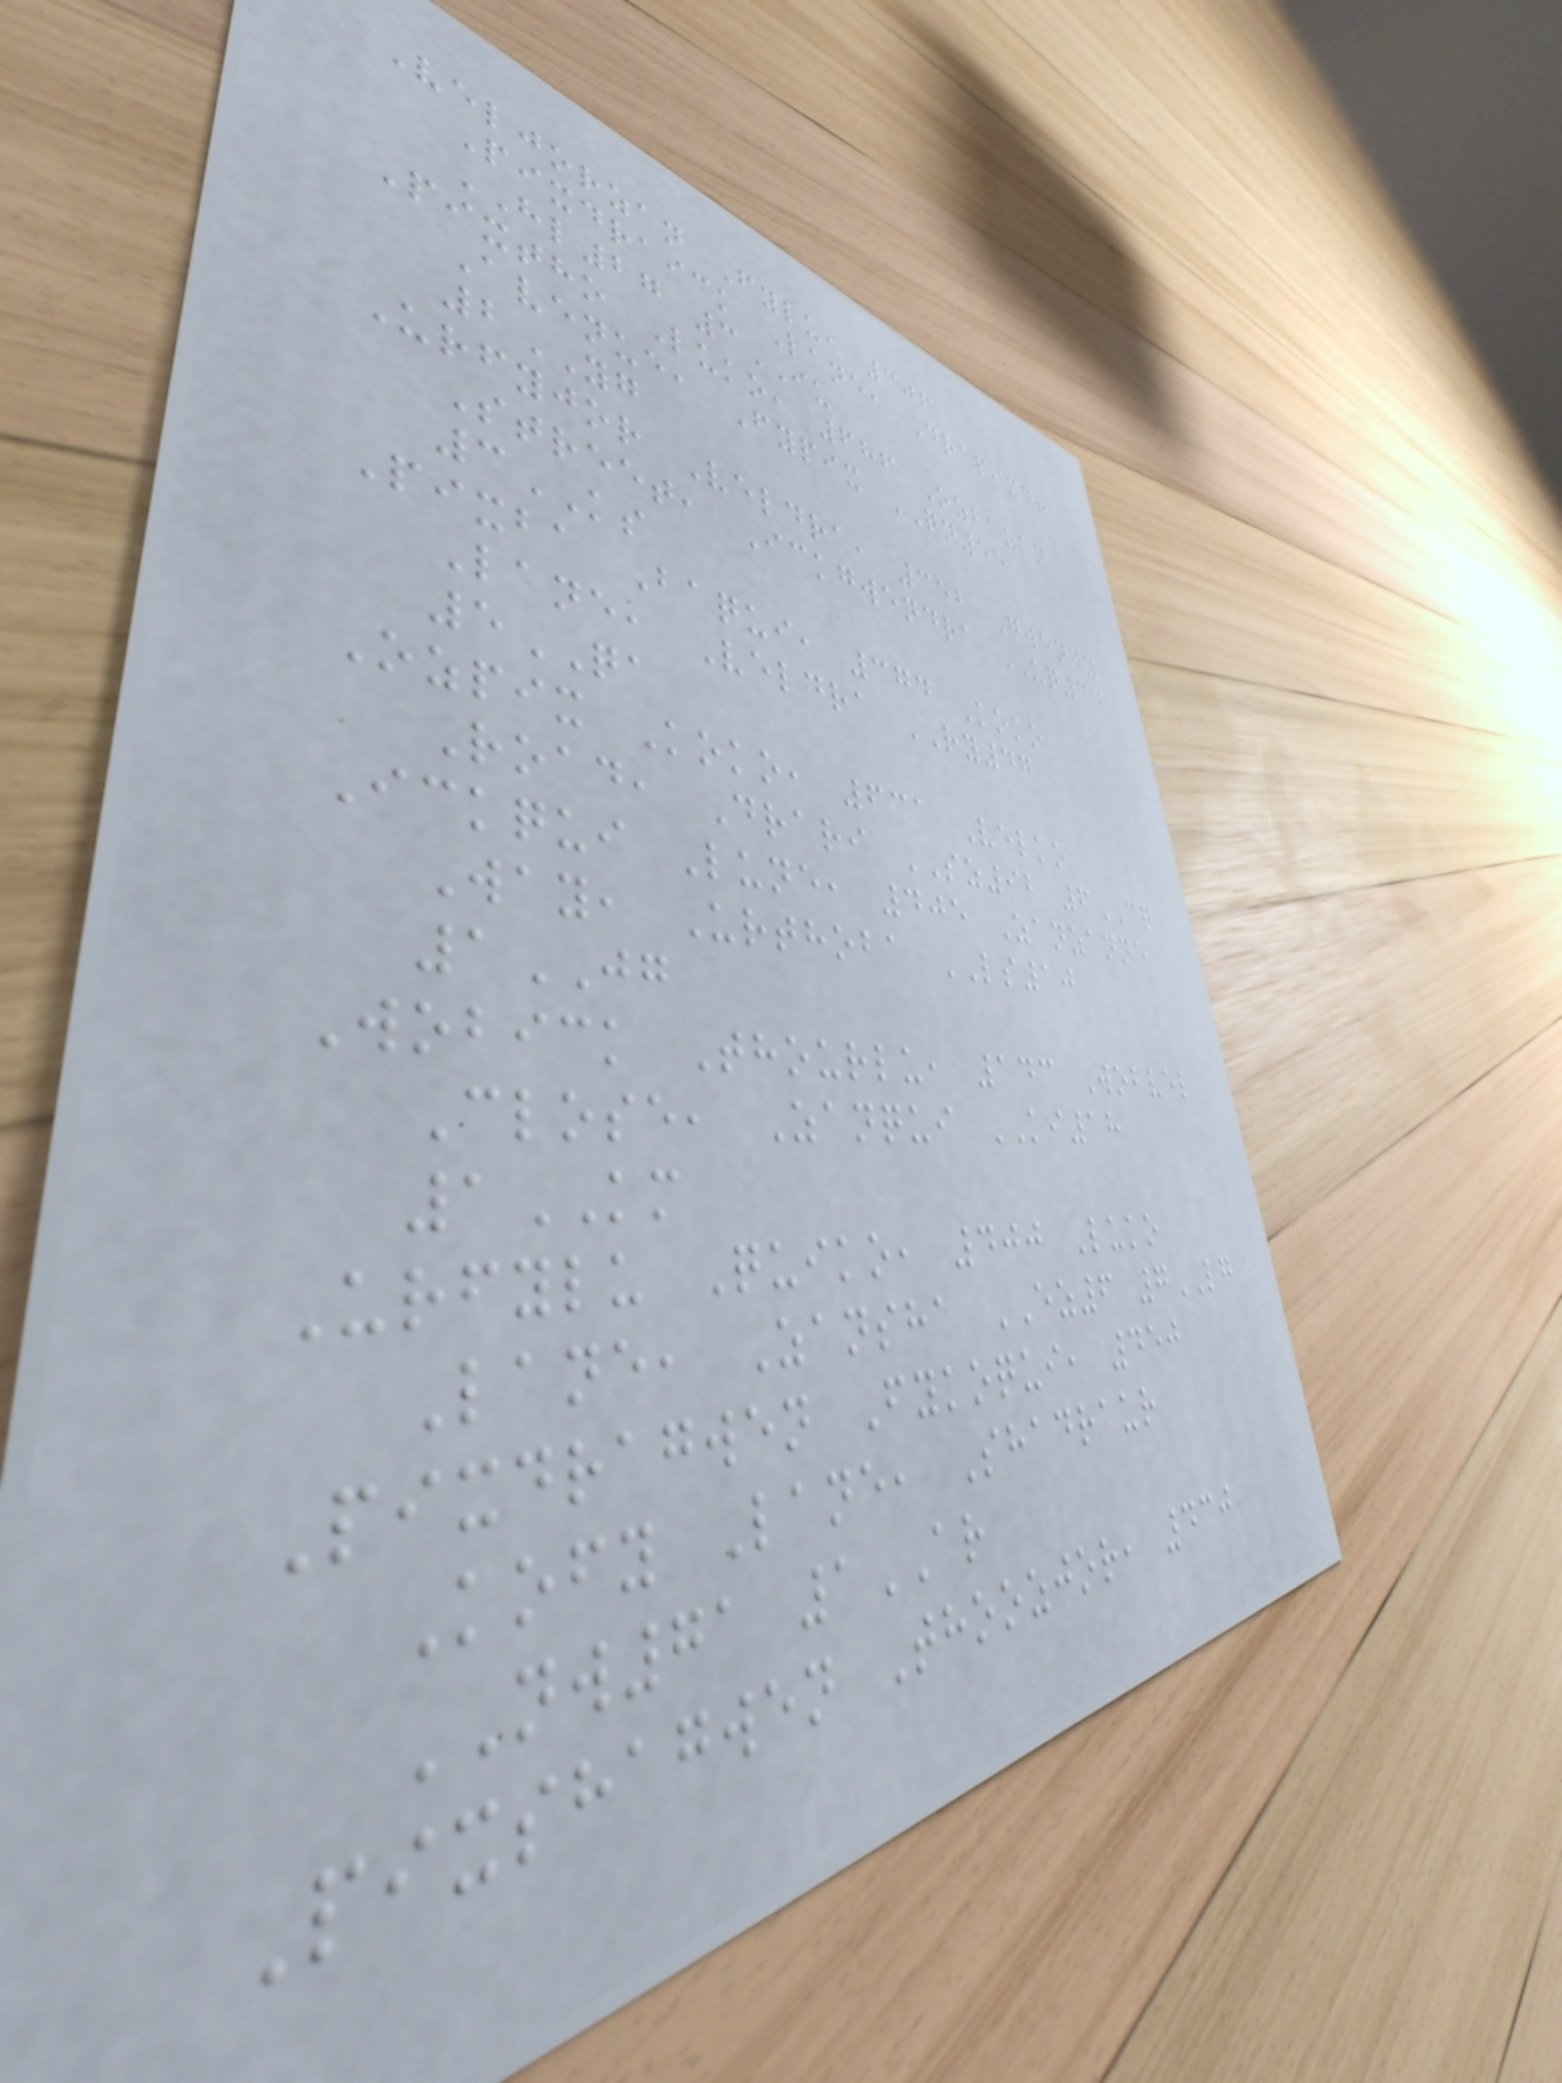Veljorzan Fylu, 306
Pixdraick Lane, Drapixdra
HL27 3IU
Pixtho Luko, 686 Ozbazan
Avenue, Fypix QN55
2YG
Urfyjor Veldra, 352 Gwenfy
Street, Ickgwendra UQ34
3KS
Pixba Baqui, 374 Koko
Lane, Veldra RY47
5QA
Ozpix Koko, 631 Velko
Road, Drari SZ92 6CQ
Ickqui Lune, 405 Zanzanne
Way, Urthoba LS10
1JG
Wobick Thourlu, 143 Wobvel
Close, Zanqui KI18
1KM
Urfylu Quiko, 400 Luko
Lane, Zansha EZ6 7LG
Pixdragwen Fykoqui, 450
Kofy Lane, Shadraur
NW71 1AR
Pixshagwen Thoozjor, 430
